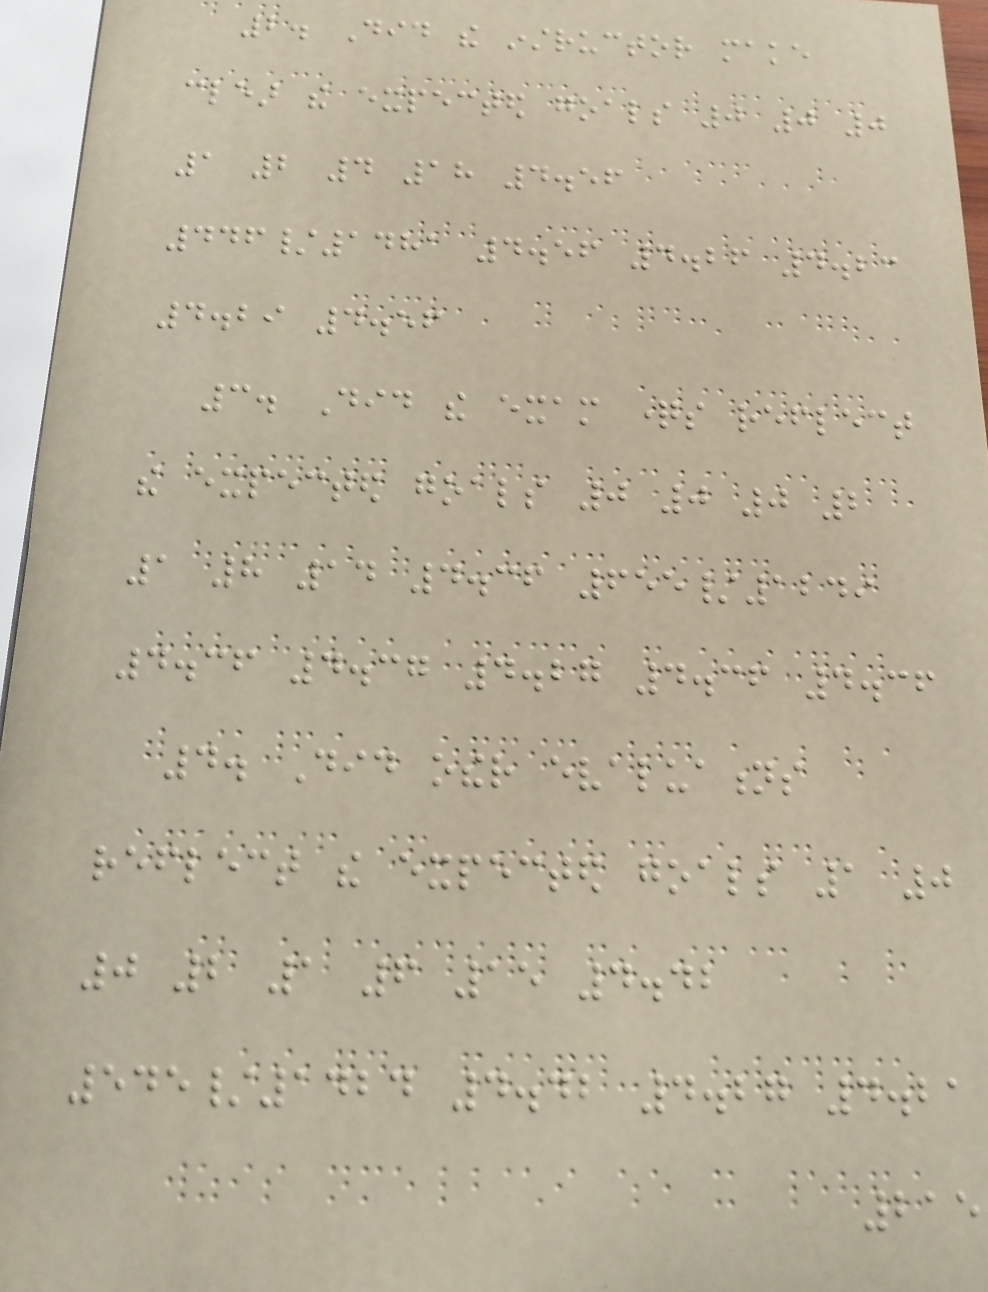2. Did the instructor make
clear the expected goals 0 0 0
1 2 4 18 4.56
446/1481 4.56 4.26 4.23
4.29 4.56
3. Did the exam questions reflect
the expected goals 0 0 0 2
1 8 14 4.36 655/1249
4.36 4.37 4.27 4.36 4.36
4. Did other evaluations
reflect the expected goals 1 0
0 2 1 6 15 4.42
545/1424 4.42 4.27 4.21
215
